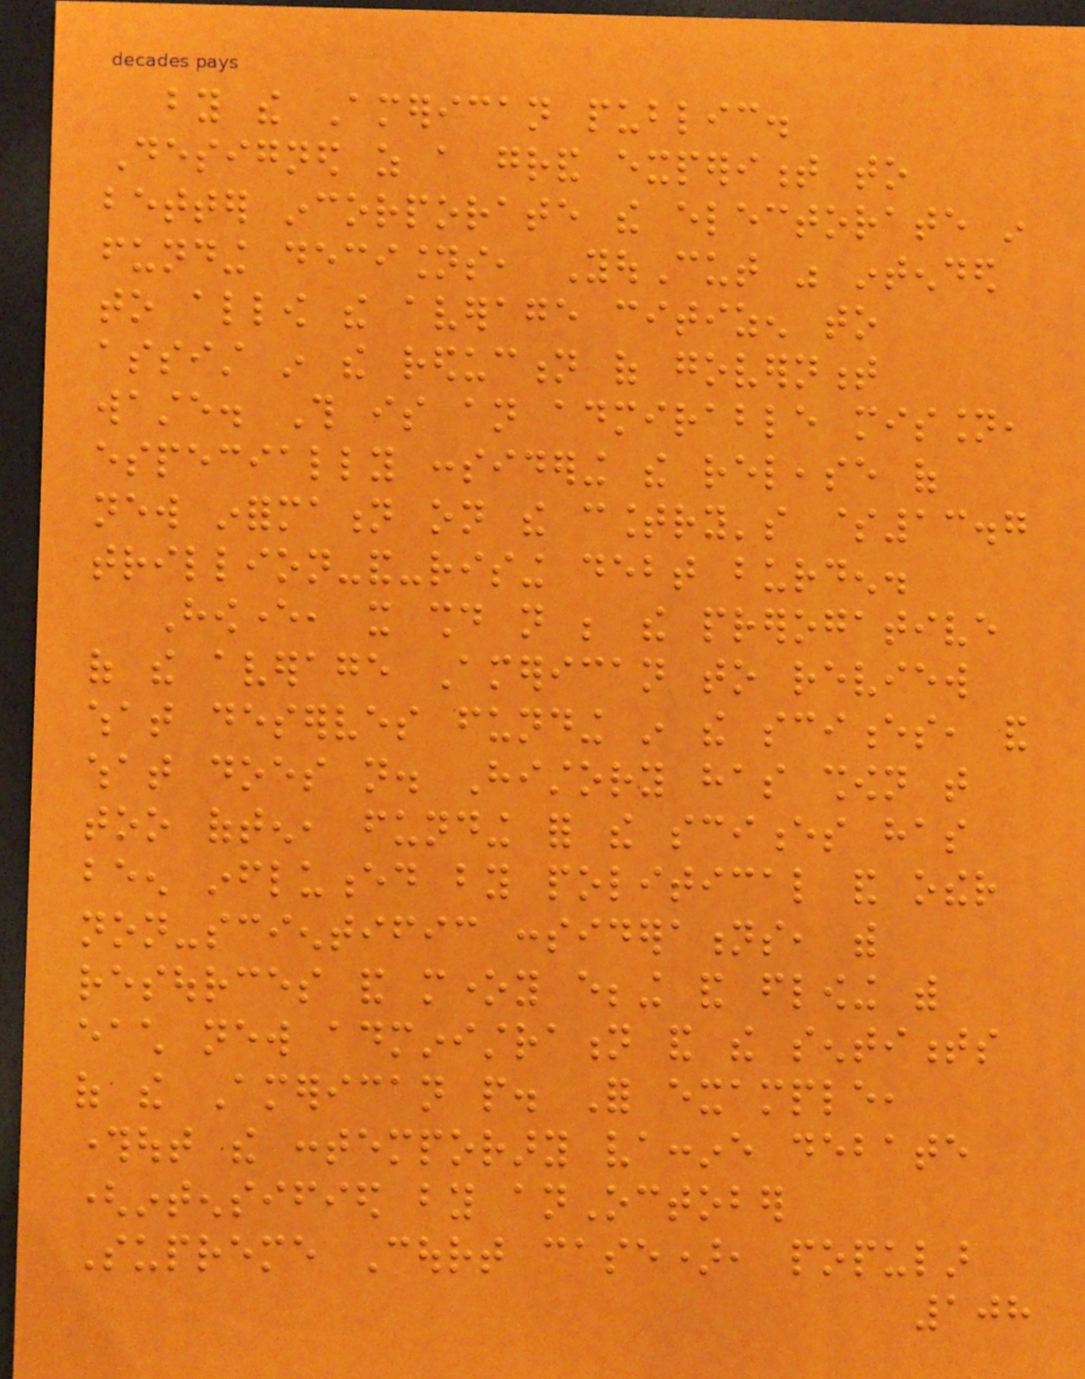by the American public.
Designed as a grand experiment to
better incorporate the electorate in
funding decisions, YouCut was intended
to allow the average citizen to
assist in the reduction of government
waste. This is an admirable mission,
especially considering the release of
new information on the country's $13.7
trillion-and-rising debt burden.
However, it should not be the prerogative
of the average American to review
what deserves funding in the sciences, and
what does not. History has shown that
too often, funding for the sciences has
been influenced by political and other
non-scientific considerations, with
resources and money ebbing and flowing with
each new administration and the sentiments
of the American people. For example,
throughout the contemporary vaccine debate
(intensified by anOctober
Supreme Court case), popular
108
